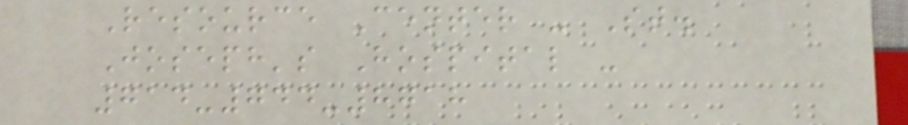Resource Center - St.
Joseph's Hospital -
714-744-8718
